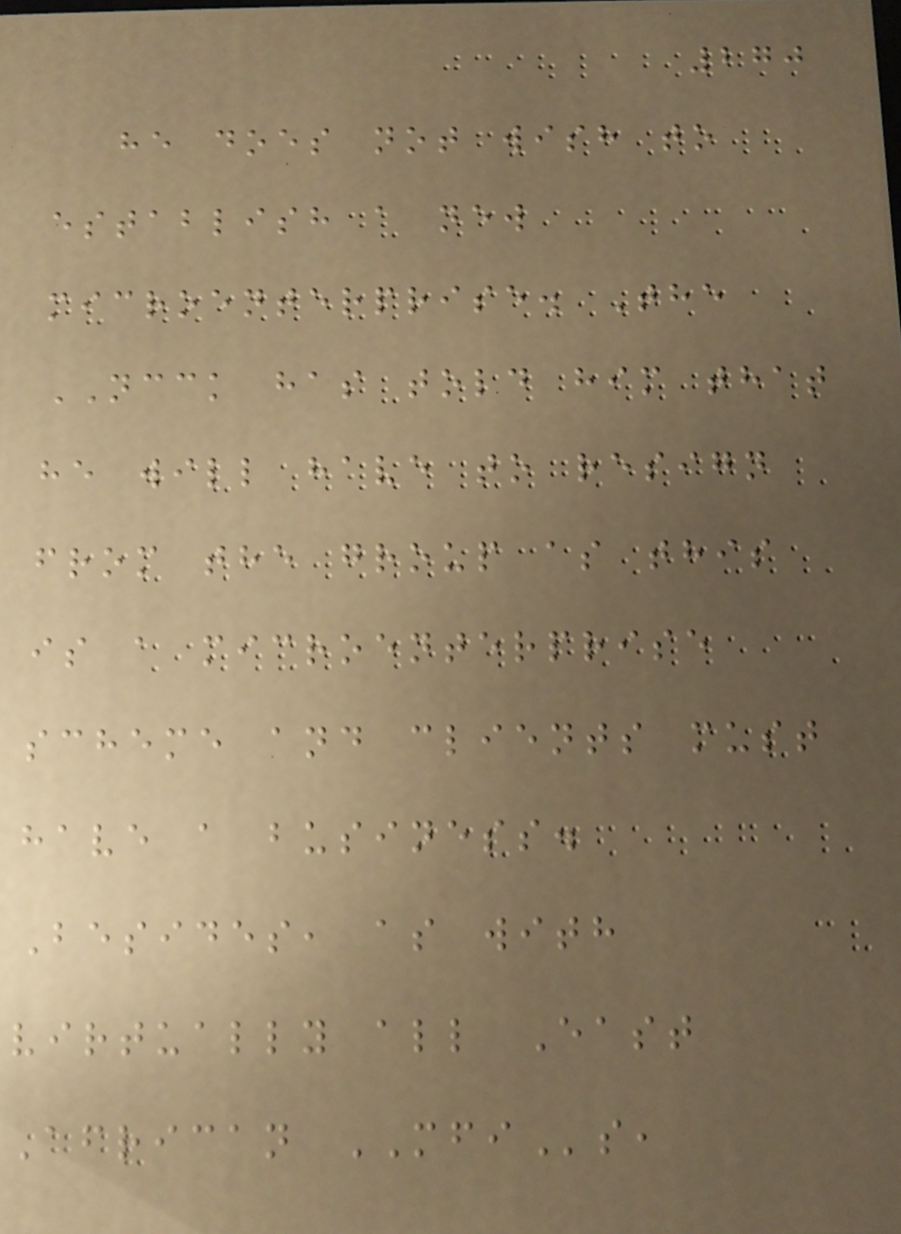270
he does not wish to
establish a new
microenterprise. The
NCCK has told him that
he will have to resign
from the group as this
is a microenterprise
scheme and clients must
have a business.
Besides, as with
virtually all East
African MFIs,
